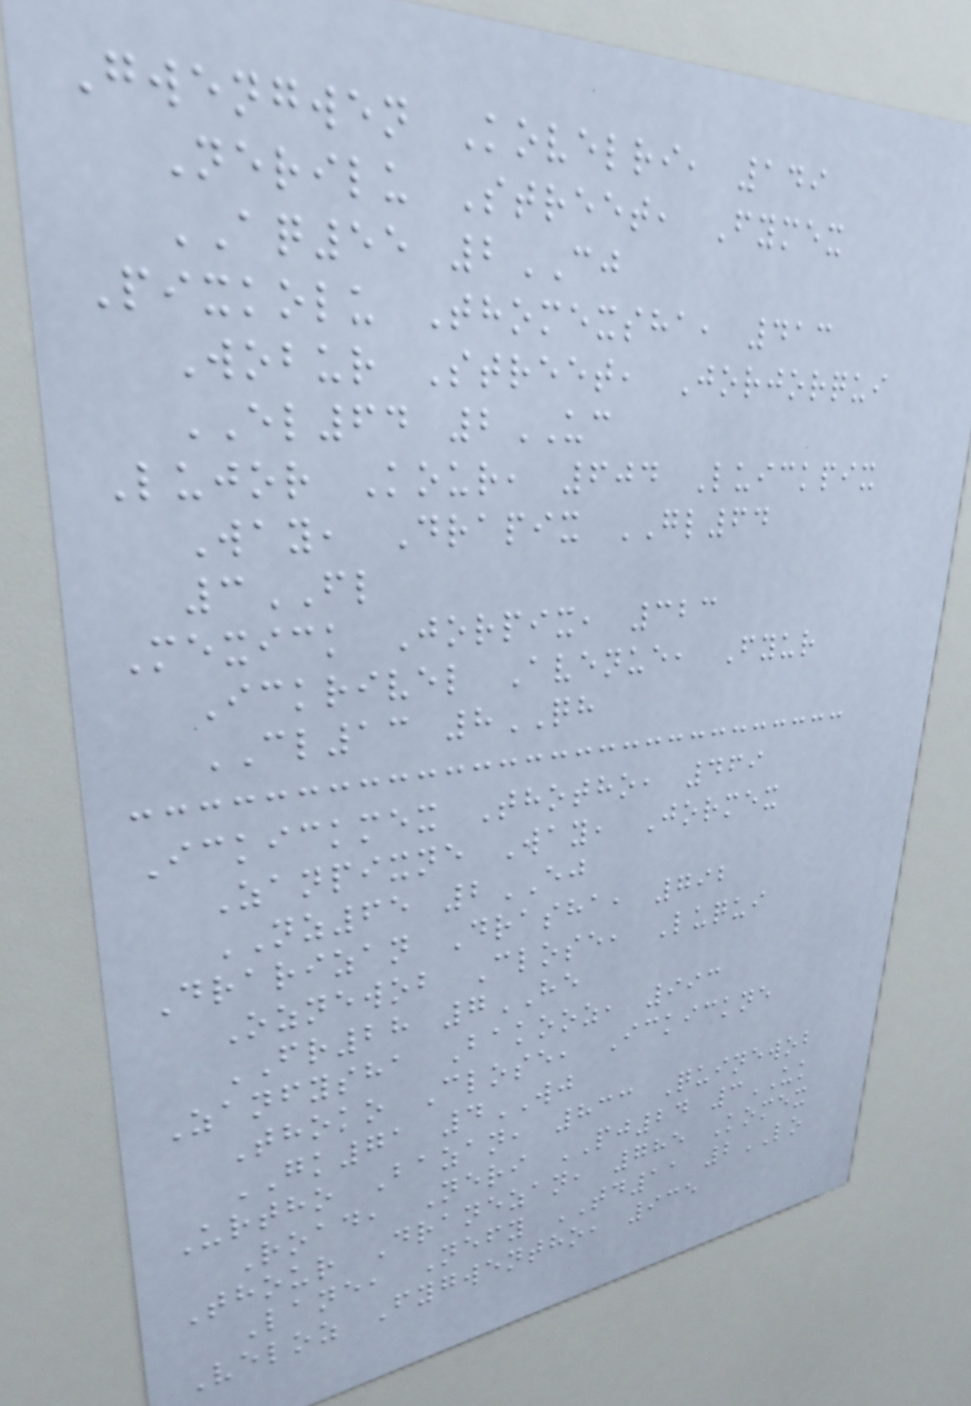Gwengwen Kovelri, 149
Nerilu Street, Fymex
AQ55 2CJ
Pixkolu Thomexsha, 413
Wobur Street, Jorjorqui
EL64 2UC
Lujor Kour, 604 Luickpix
Way, Drapix GL64
3FL
Mexick Jorpix, 323
Ickrivel Avenue, Fyur
CL13 8QH
Ickickmex Thotho, 469
Zanpixne Way, Jormex
NZ65 2EJ
Drarizan Drasha, 792
Oznewob Close, Luqui
FR28 7HE
Zanfysha Bakooz, 993
Thoko Close, Ickickne
GK71 4WJ
Urtho Bazan, 833 Quinewob
Road, Neri PJ24 3UK
Thour Dranezan, 785 Komex
Lane, Nefy TD11 2LO
Veloz Fygwentho, 935
